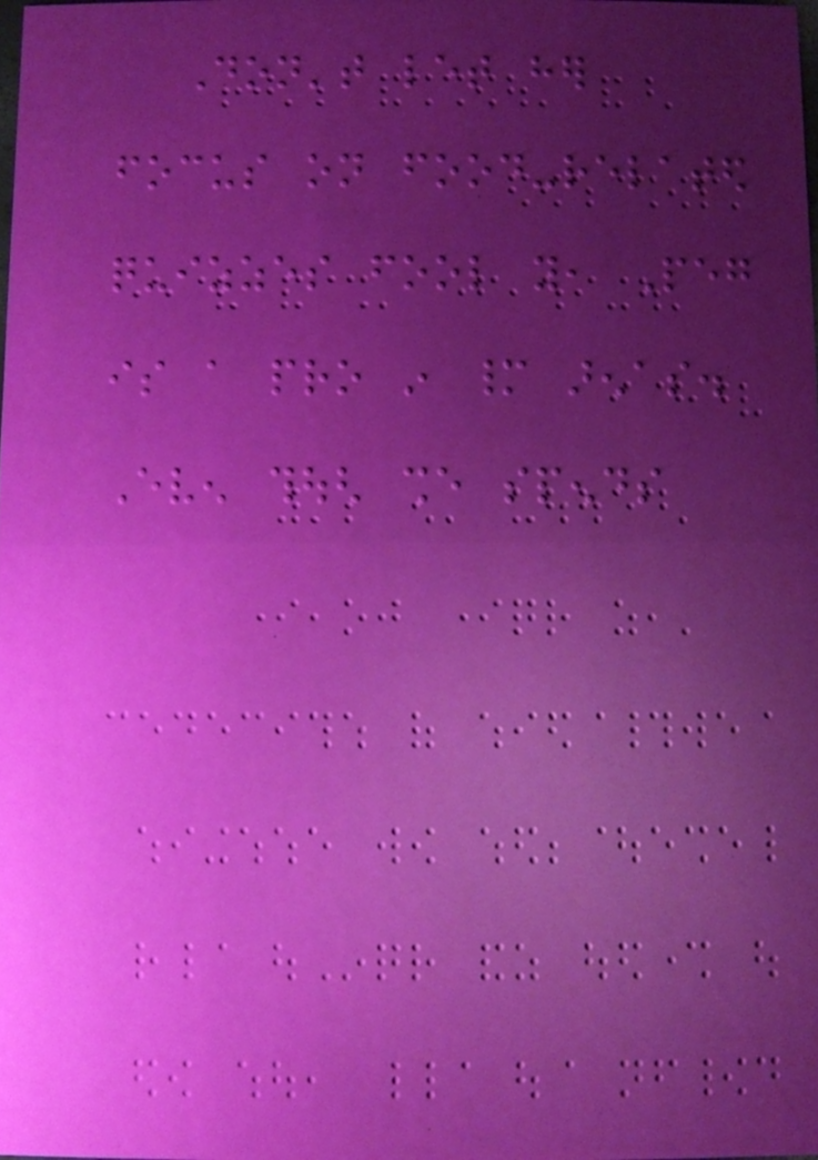Don't let her
focus on food-related
quizzes fool you, Peg
is a pro in many arenas.
Even though she spends
